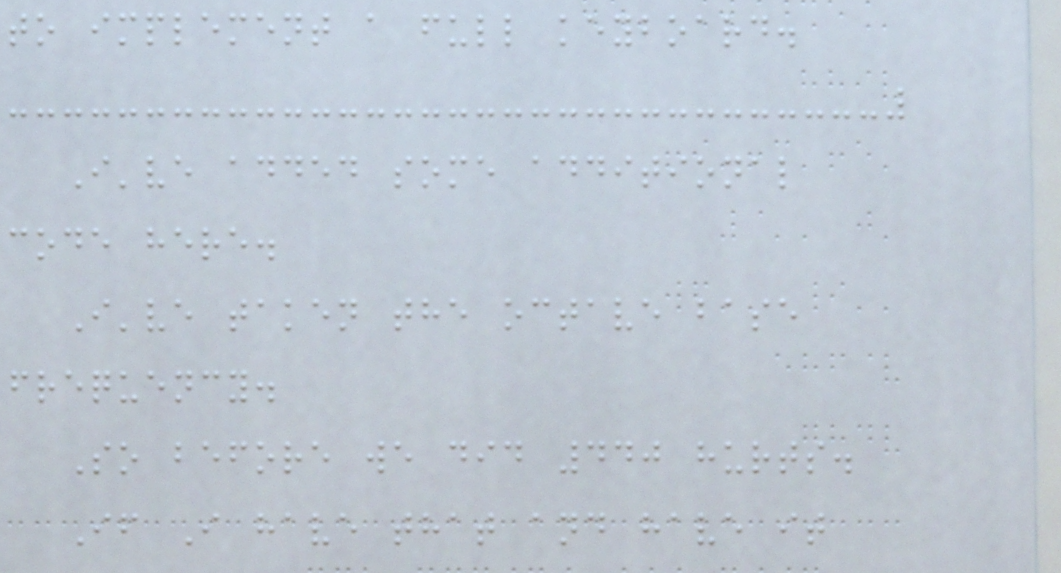to implement a full keyboard.
I've added some additional
code here.
I've taken the octave base
frequency.
So before we did 440 hurts.
If I have that and have it
